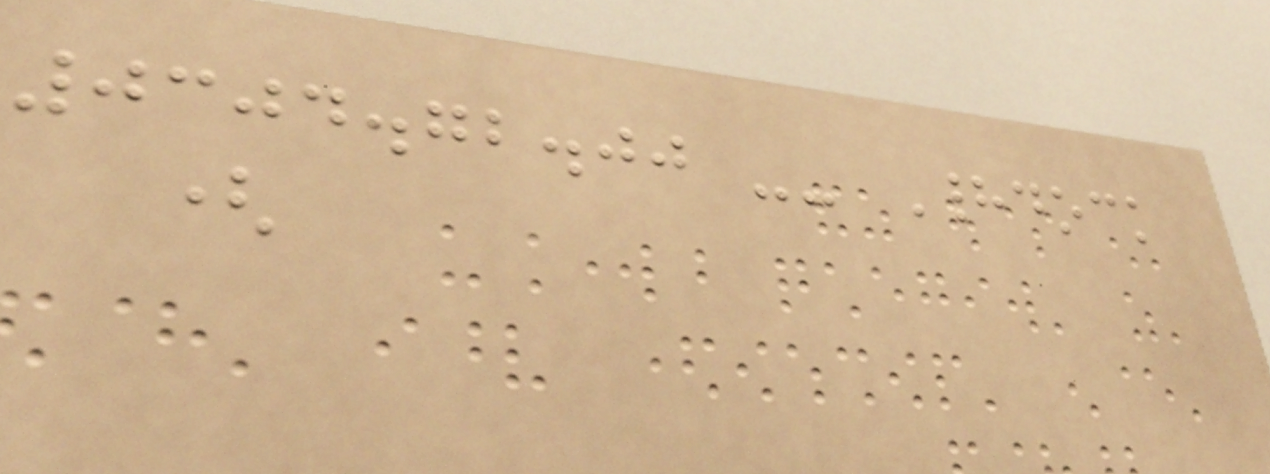0304.72.00 -- Haddock
(
